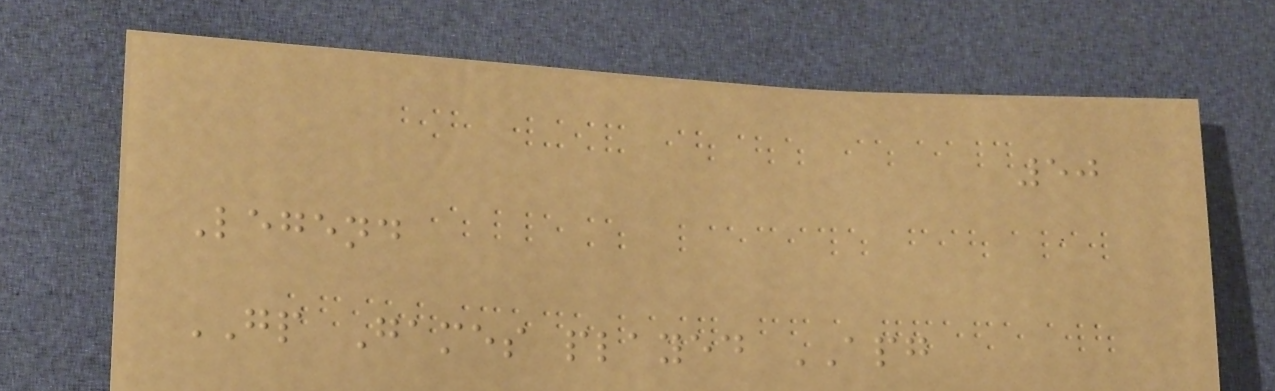50
Legend
GP Games played APG
